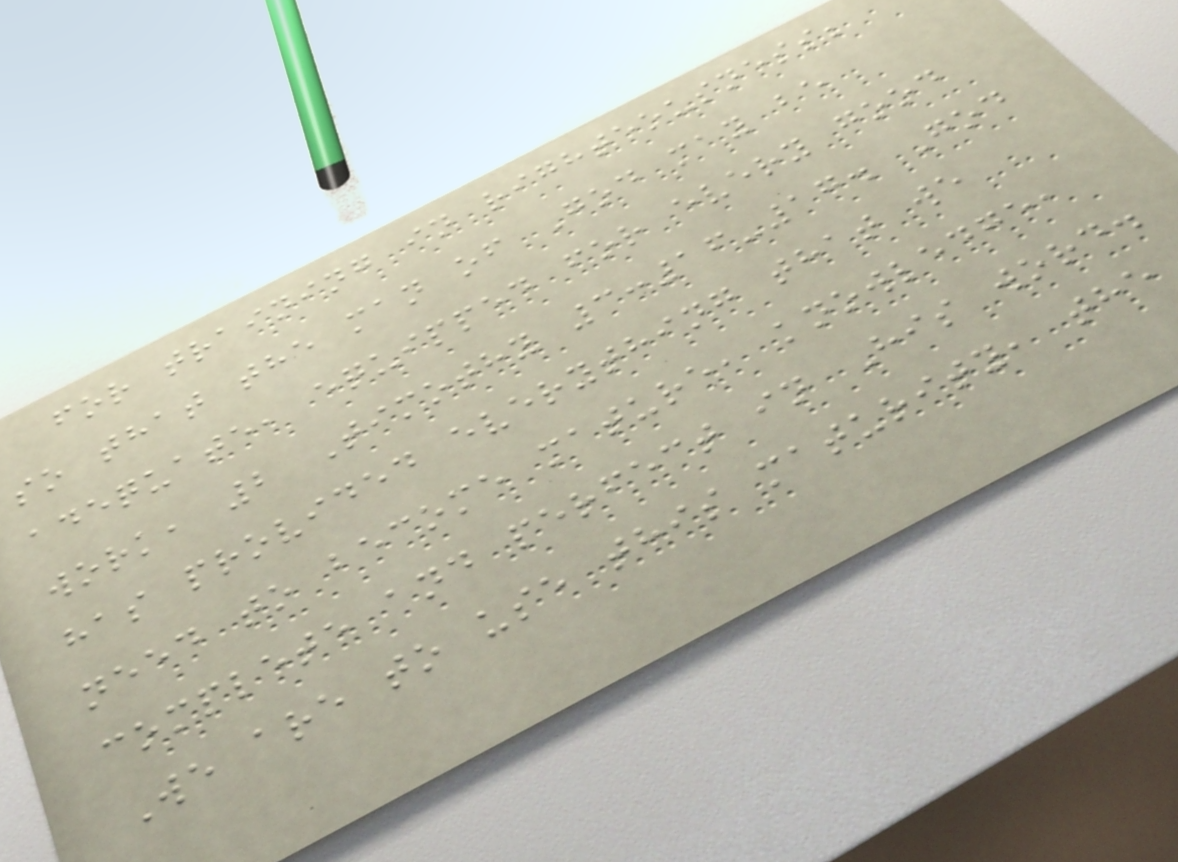for training in righteousness;
so that the man of God may be
adequate, equipped for every good
work, 2 Timothy 3:16-17. God
has provided everything that we
need to become mature, knowledge,
complete and perfect in His word.
We are to use this maturity, the
